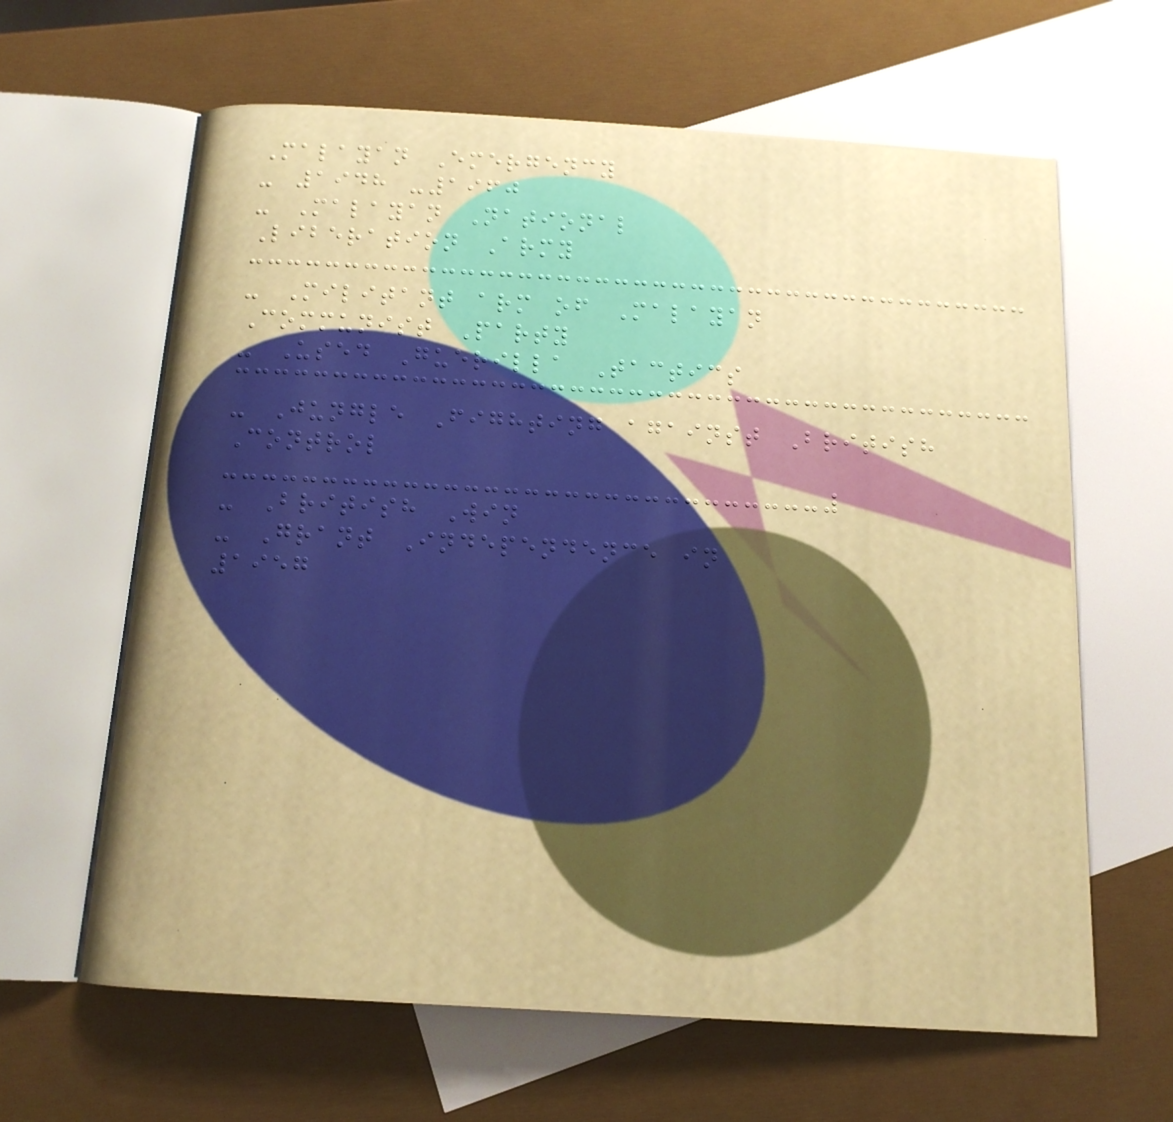Malayan Emergency
- 1948 -1960
- Malayan National
Liberation Army
- Militant arm of Malayan
Communist Party
- Used Guerilla Tactics
- Jungle Fighting against British
Control
- British Win
- Grant Independence in
1957
